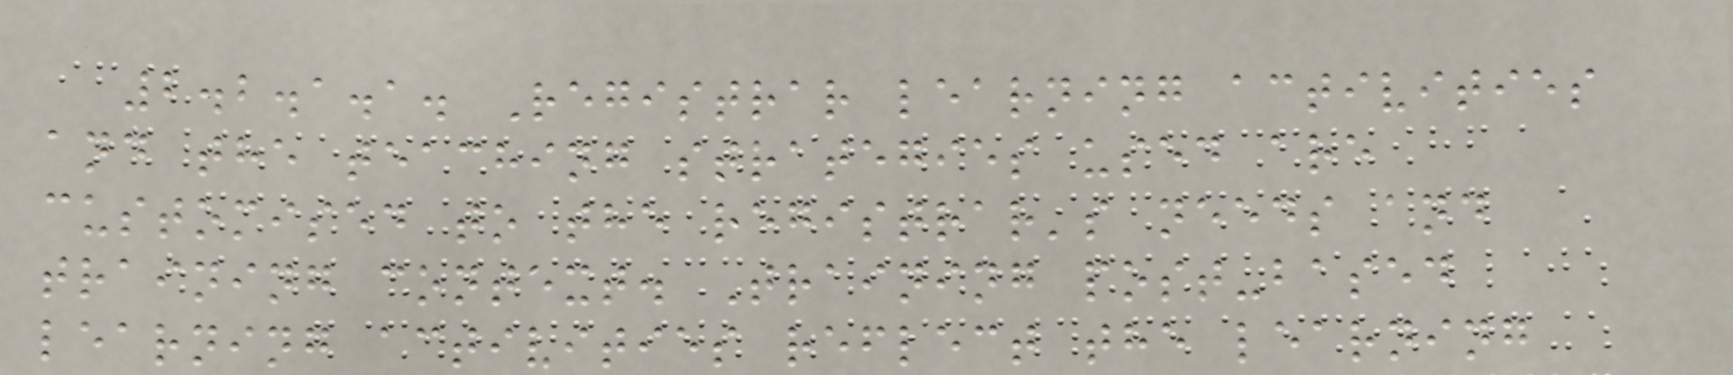2.2.1.1. Registrar learning activities
and the teaching strategies used are
customised to the registrar's needs and
training context. Training post-based
learning activities reflect the learning
